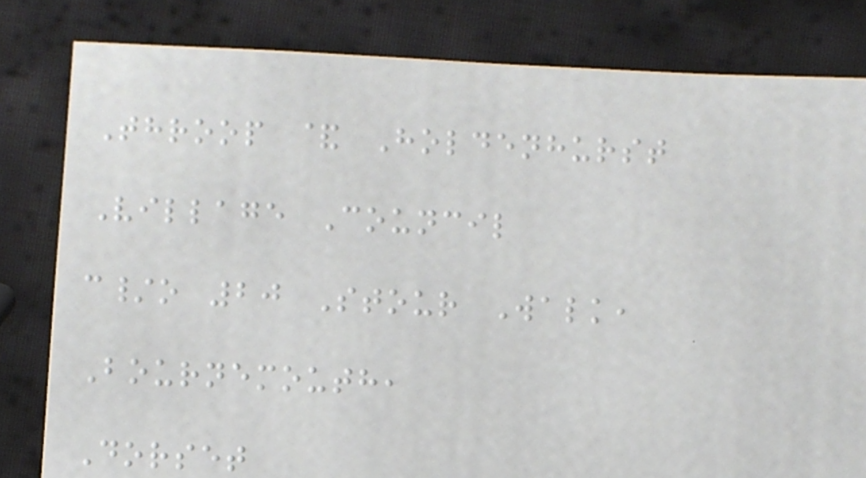Throop & Holdenhurst
Village Council
c/o 20 Stour Walk,
Bournemouth,
Dorset
